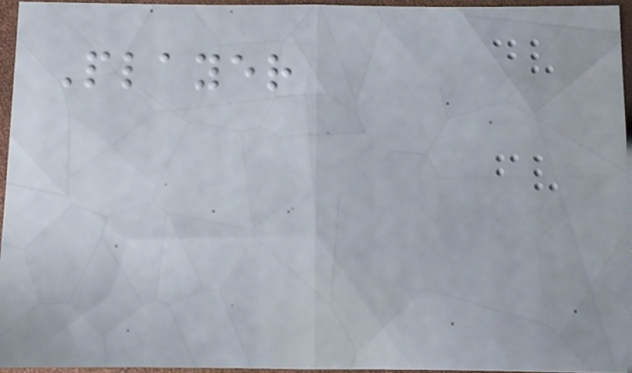Player
